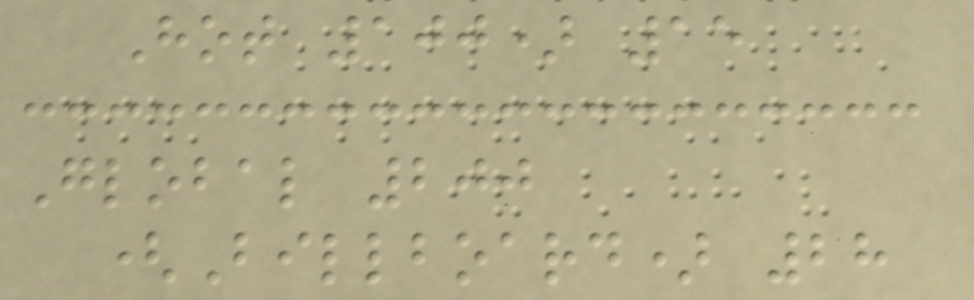Hot 100) 15
Global 200
(Billboard) 28
